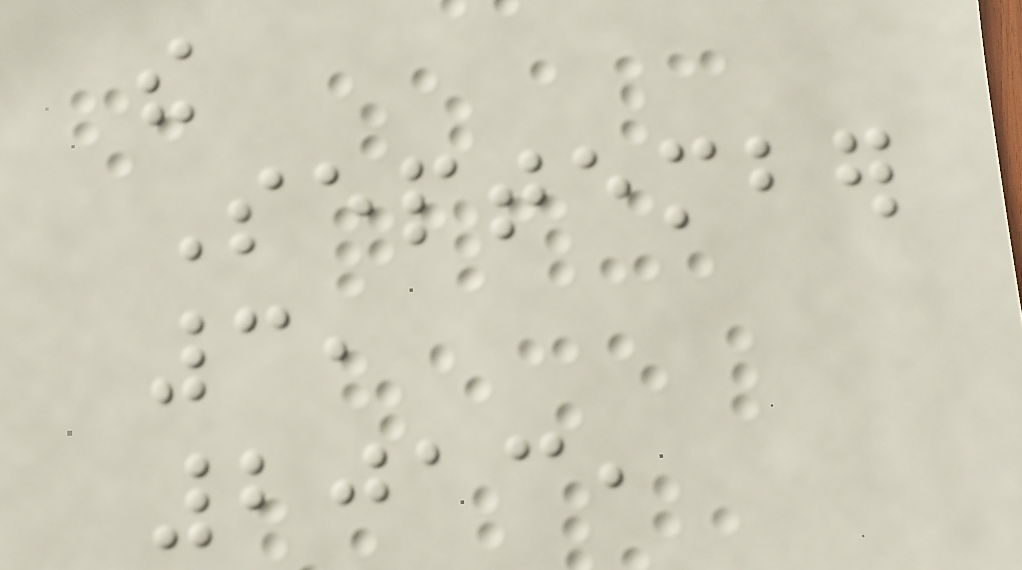the
September
3,
2013,
